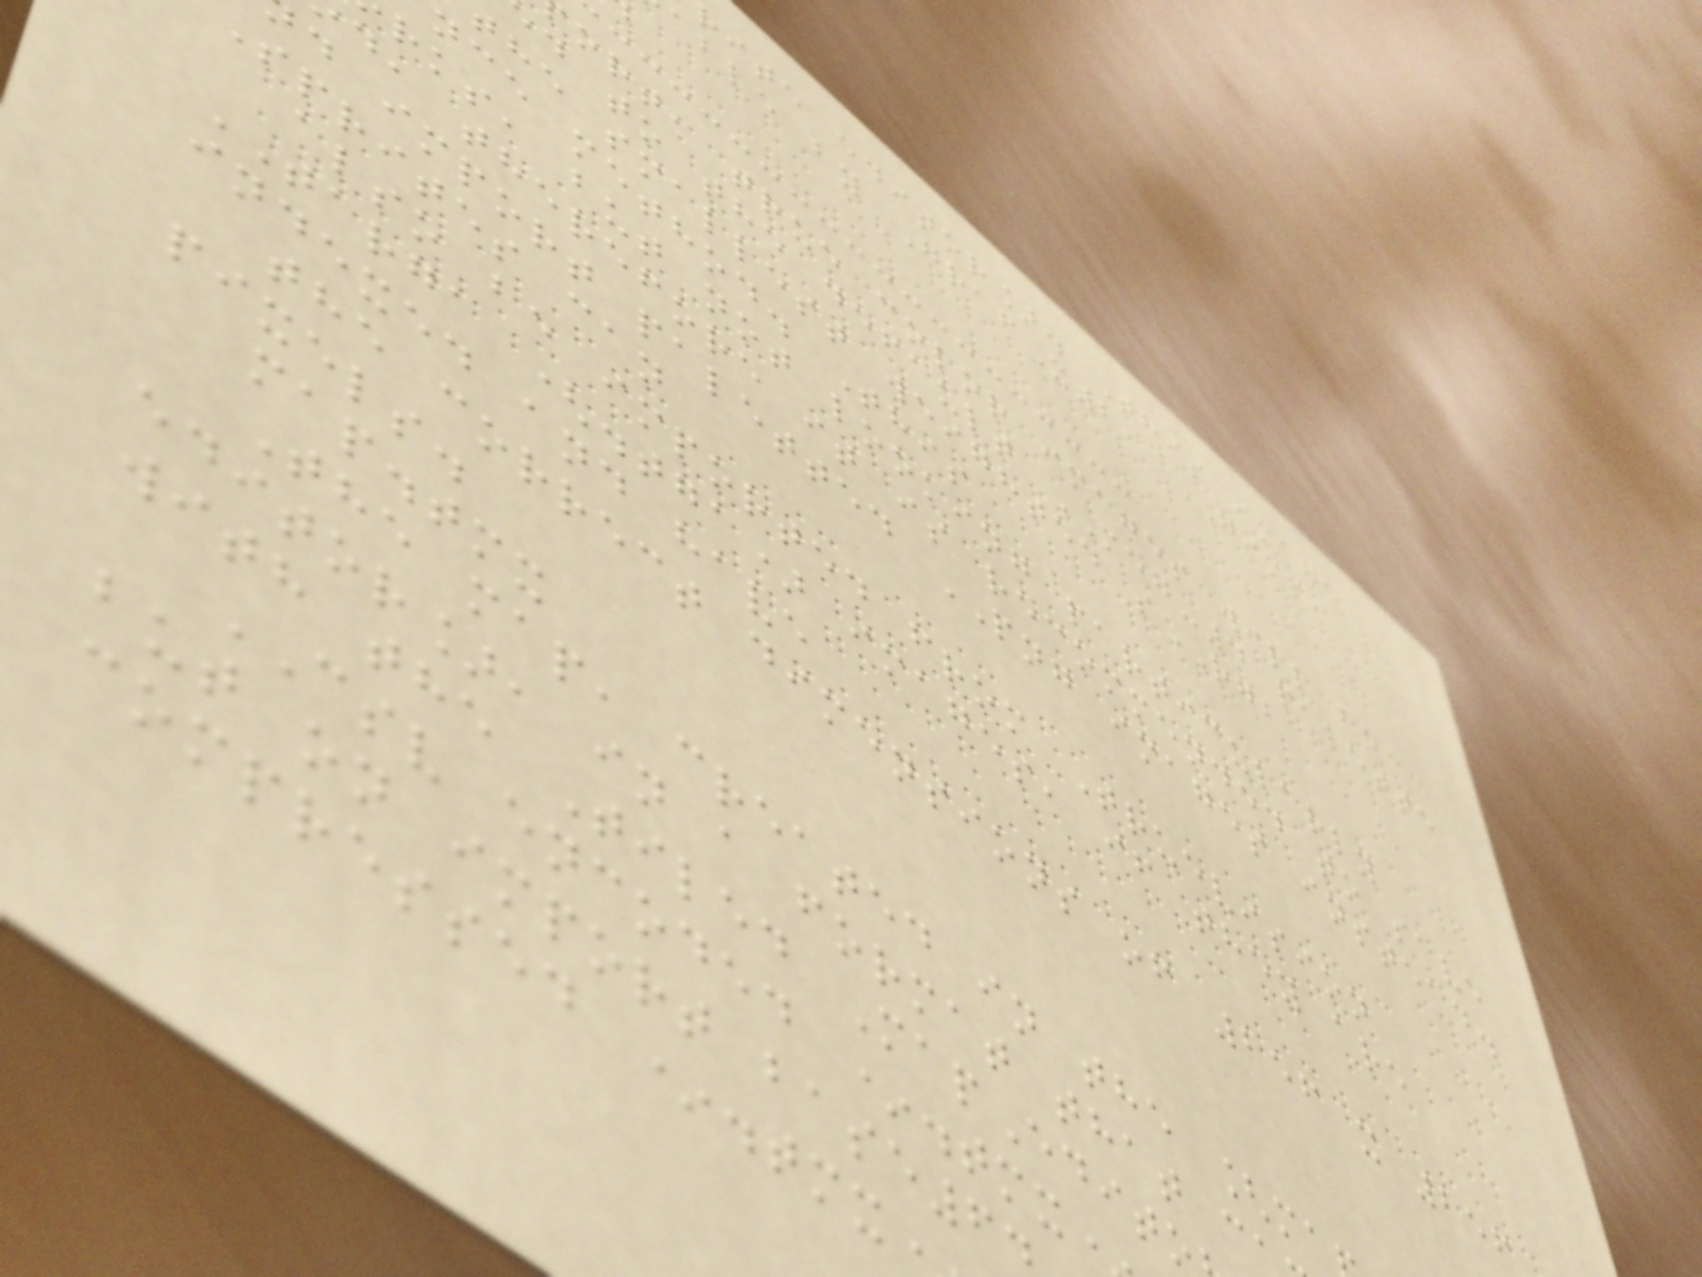rite editor]. This image
able by GrafX2, GIMP,
ort, true color images will be
d to the default MEG-4 palette
the smallest weighted sRGB
nce method. This
rks, but not looking particularly
d, therefore it is recommended to save
d import paletted PNG images instead.
sprites can
also be imported from Truevision
TARGA (.tga) images, if they are
indexed and have
the correct dimensions of 256 x 256
pixels.
map.tmx
The map, created in the [ma
editor], in a format that c
with the Tiled MapEdito
CSV encoded *.tmx
but on import base6
compressed *.tmx
